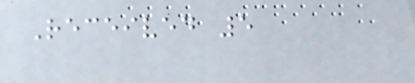Received 5
